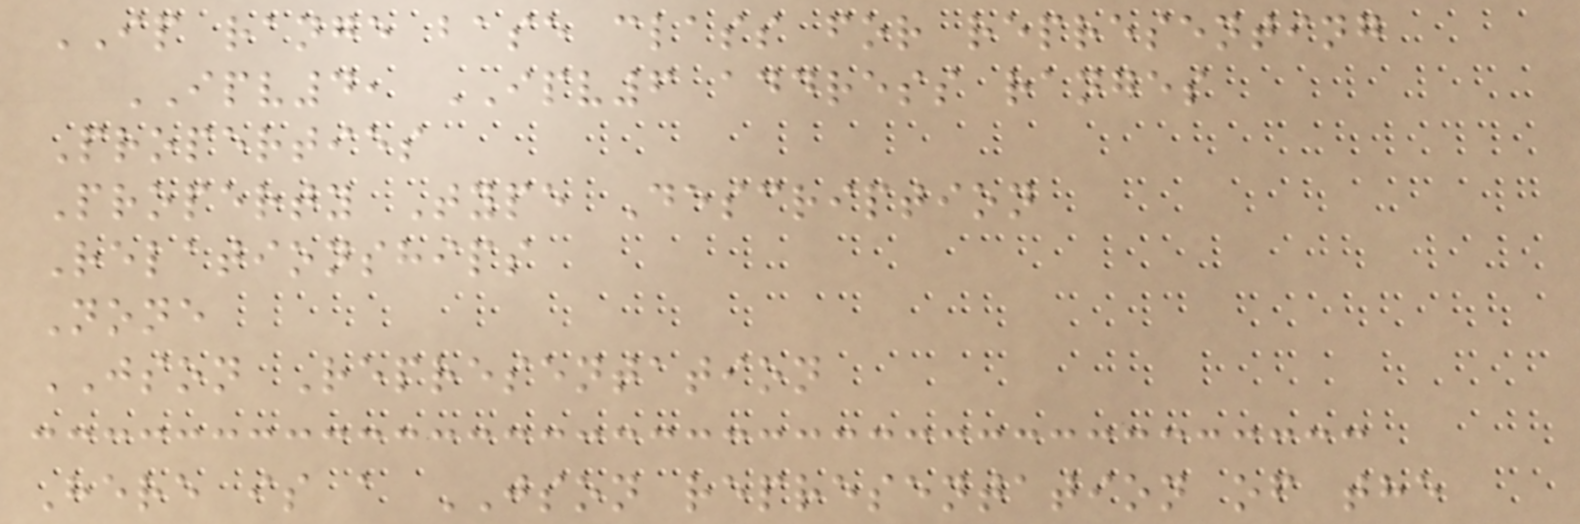IP range base class for representing
IPV4, IPV6 address ranges
Properties
Property Type Description
Relationships
None
JSON Representation
Here is a JSON representation of the
